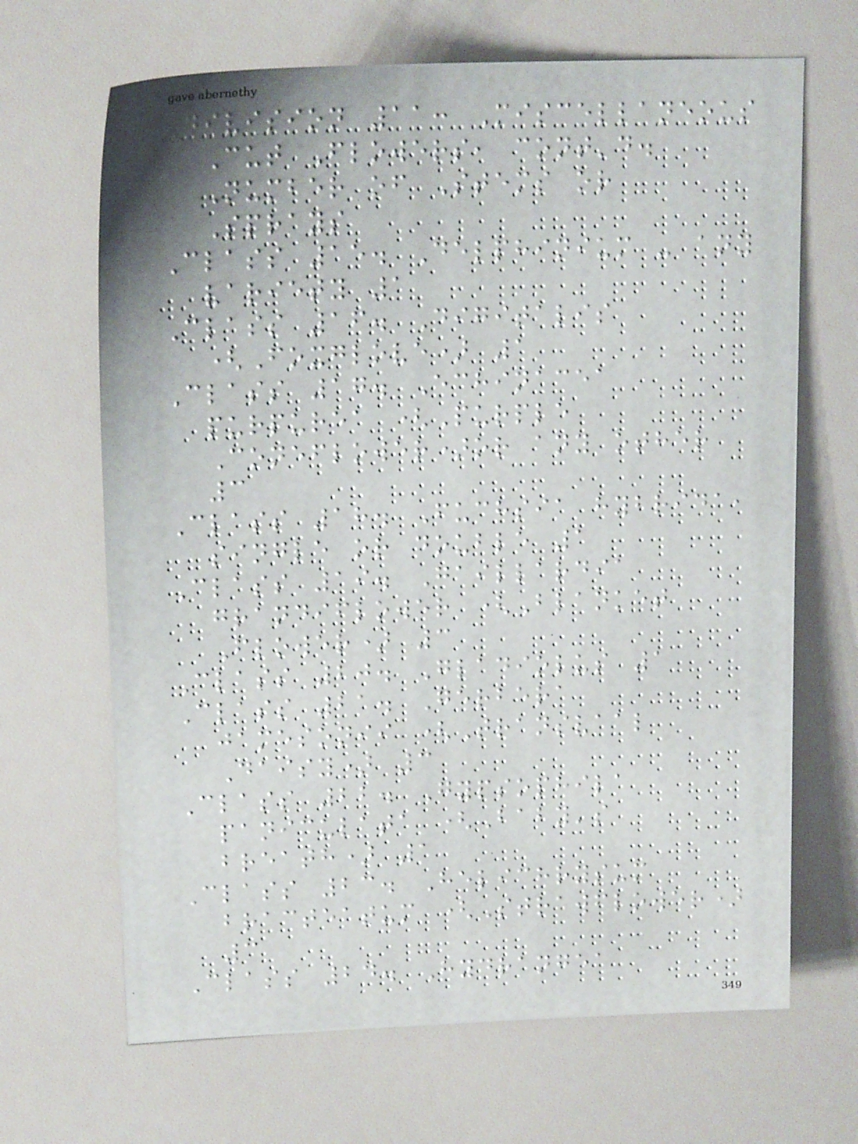Division 11: Miscellaneous
Cut Flowers, cont'd.
Number of Stems or
Sprays
Class 15. Delphinium - any
variety 1
Class 16. Digitalis
(Foxglove) 1
Class 17. Echinacea
purpurea (Purple
Coneflower)or any other
3
Class 18. Fuchsia hybrida,
single or double 1
Class 19. Gaillardia
grandiflower (Blanket
Flower) 3
Class 20. Gladiolus 1
Class 21. Gerbera
jamesonii (Transvaal
Daisy) 3
Class 22. Gypsophila
paniculata (Baby's
breath) 1
Class 23. Helichrysum
bracteatum (Strawflower)
3
Class 24. Hydrangea
